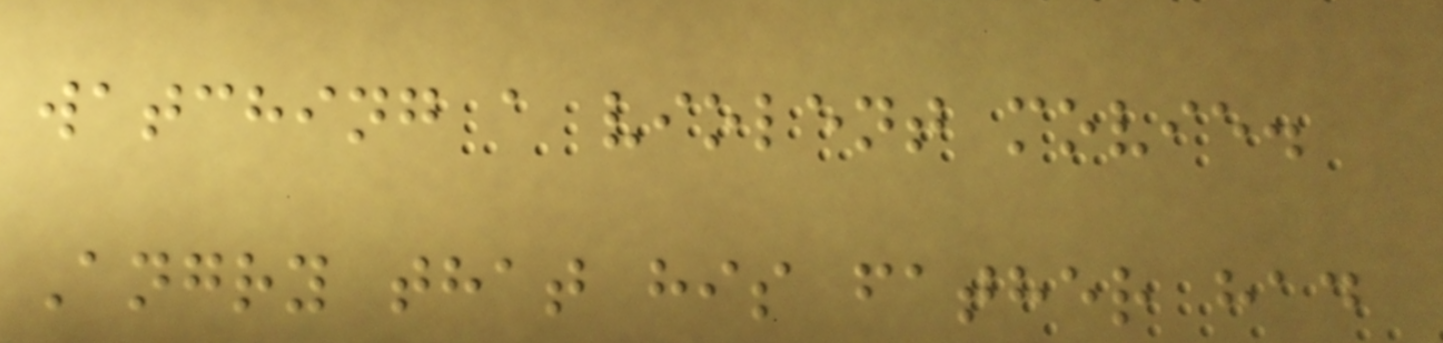watching a violent movie.
Angry that his father had
